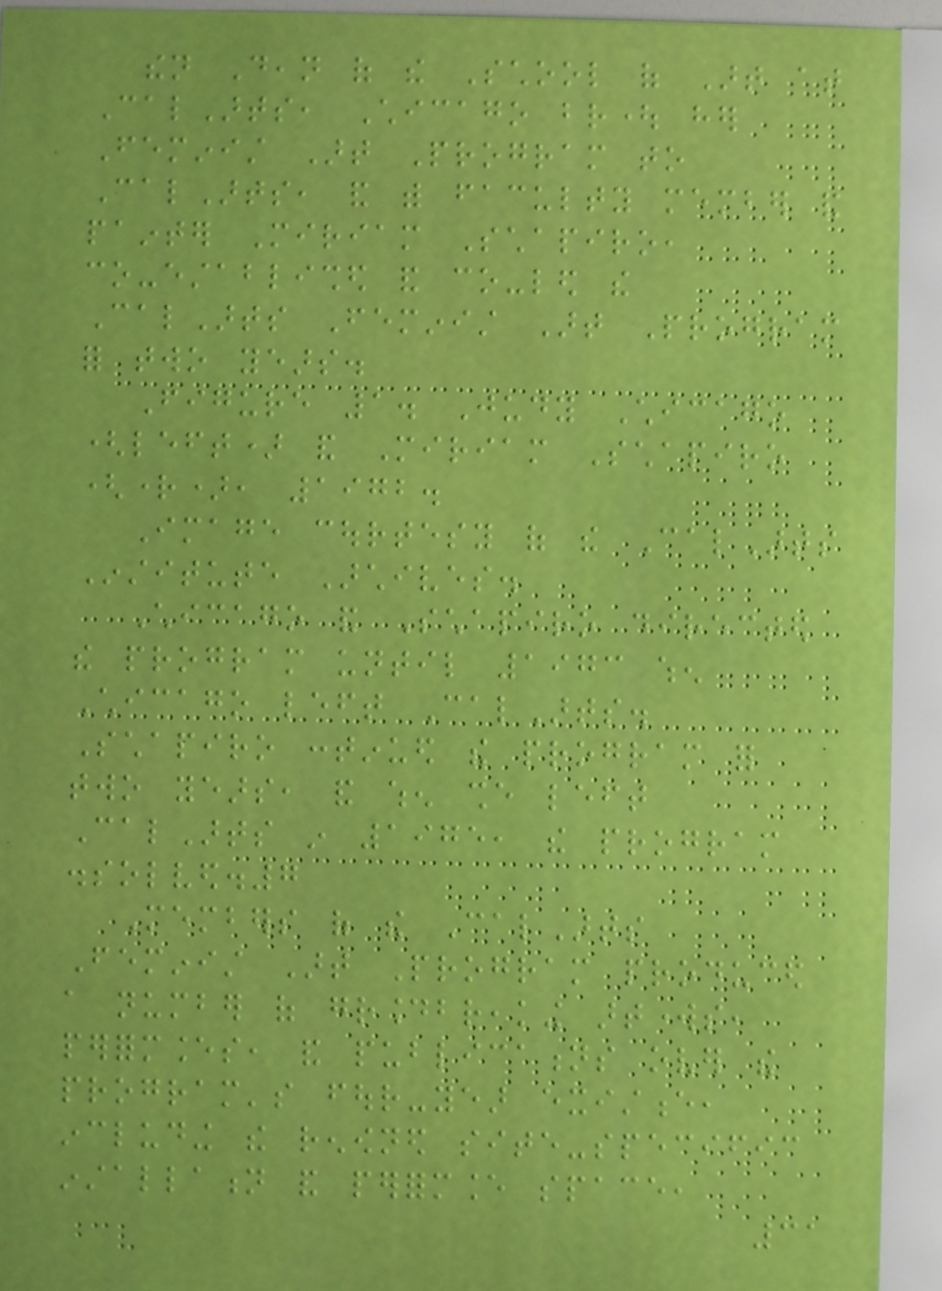then Dean of the School of Art at
CalArts, Chicago brought her
Feminist Art Program to
CalArts, and with faculty member and
painter Miriam Schapiro,
co-established and co-led the
CalArts Feminist Art Program
for two years.
Figure 1. Judy Chicago
(left) and Miriam Schapiro
(right), 1972.
Image courtesy of the CalArts
Institute Archives.
Chicago and Schapiro directed
the program until 1973 when
Chicago left CalArts.
Schapiro continued the program for
two years, and when she left
CalArts in 1975, the program
dissolved.7
Members of the CalArts
Feminist Art Program produced
a number of groundbreaking artworks,
performances, and publications over the
program's four-year existence,
including the renowned site-specific
installation and performance space,
31
